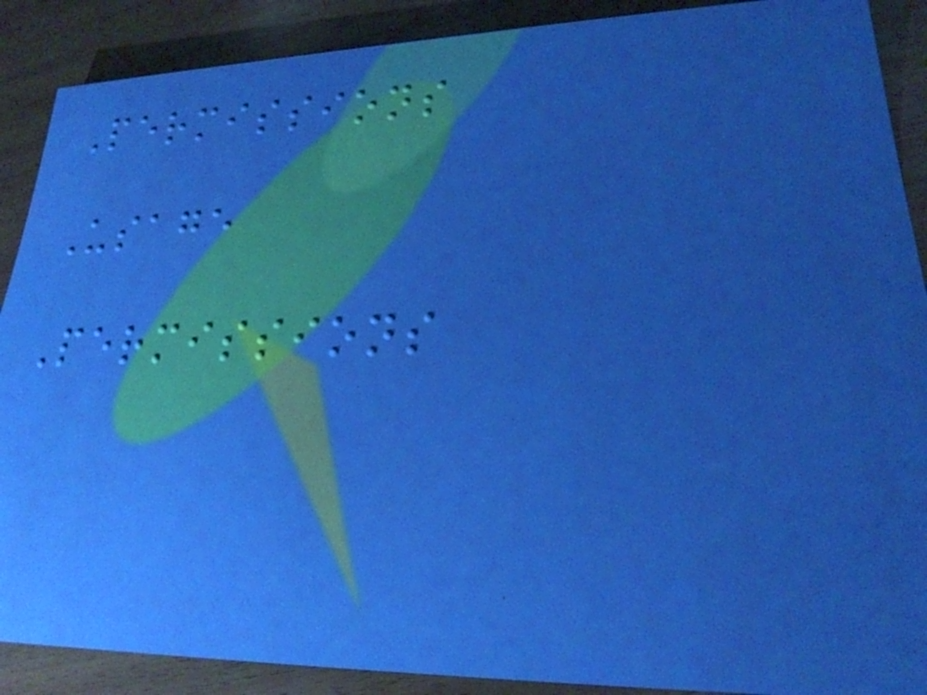Permissions
Usage
Permissions
